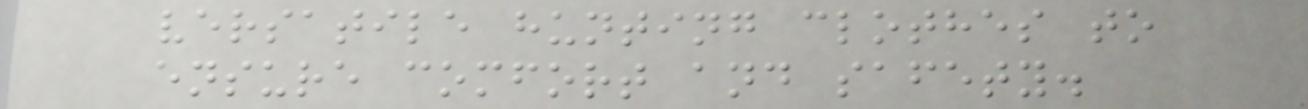versatile hunting clothes to
ensure comfort and safety.
